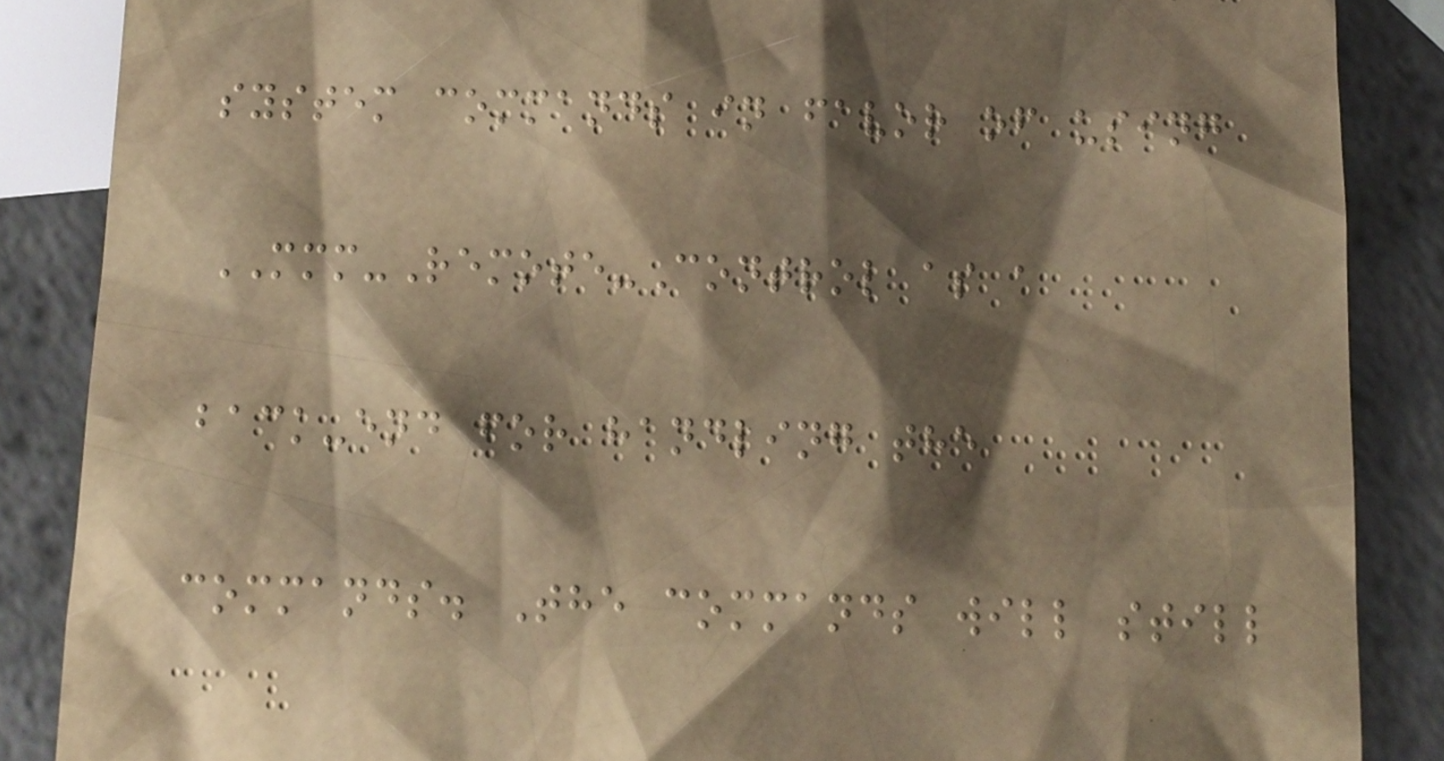system commands in favor of using
MMM-Remote-Control as a
back-end for handling the
commands. The commands will still
